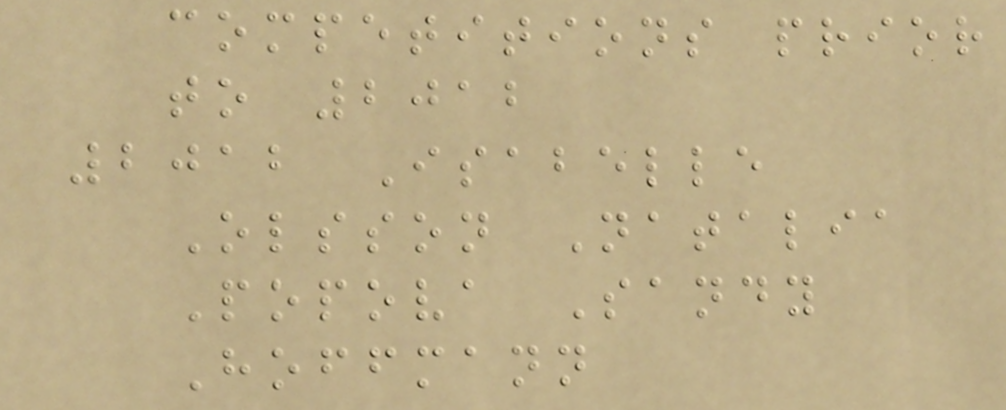competitions prior
to 2012
2012 Isabelle
Olsson Natalia
Popova Sandy
Hoffmann
